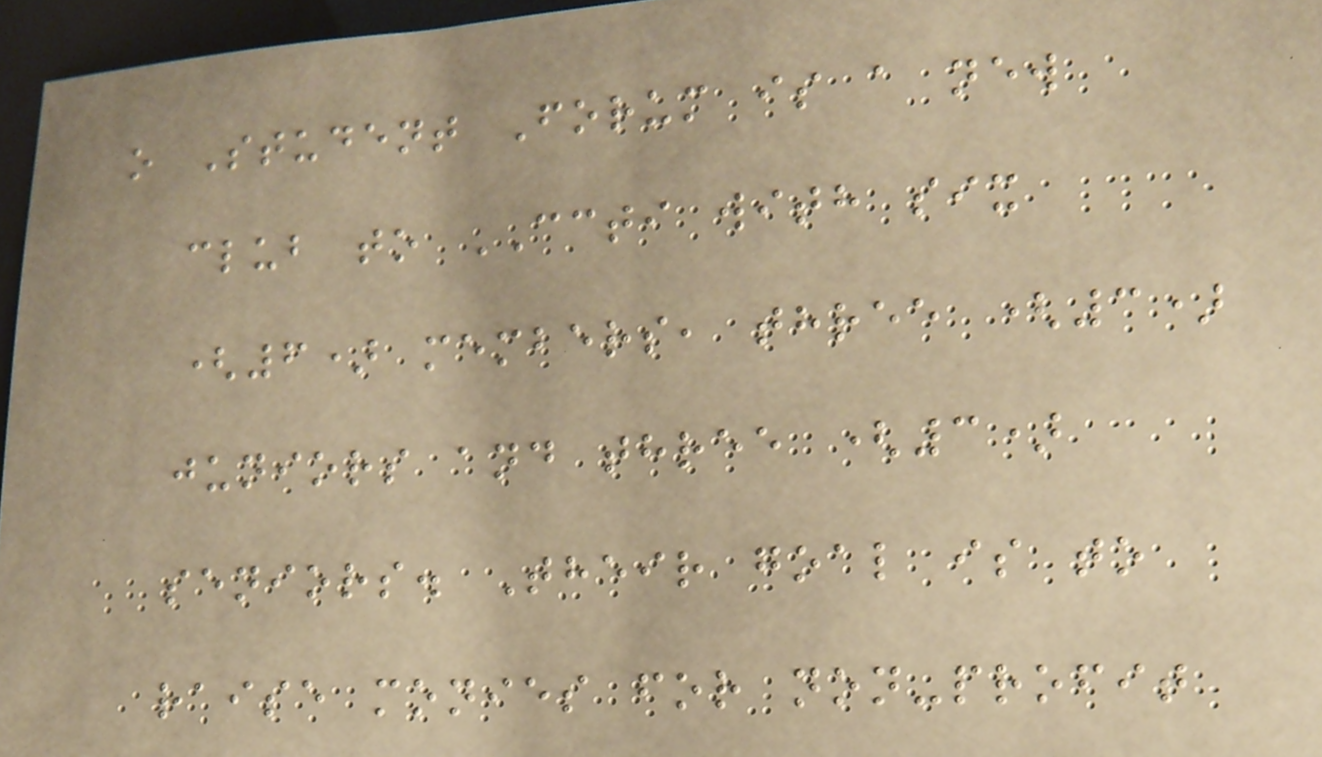o Student Forum is a new
club to CCTI with six
(6) members, three (3)
juniors and three (3)
seniors. Their goal is to
raise monies for non-profit
